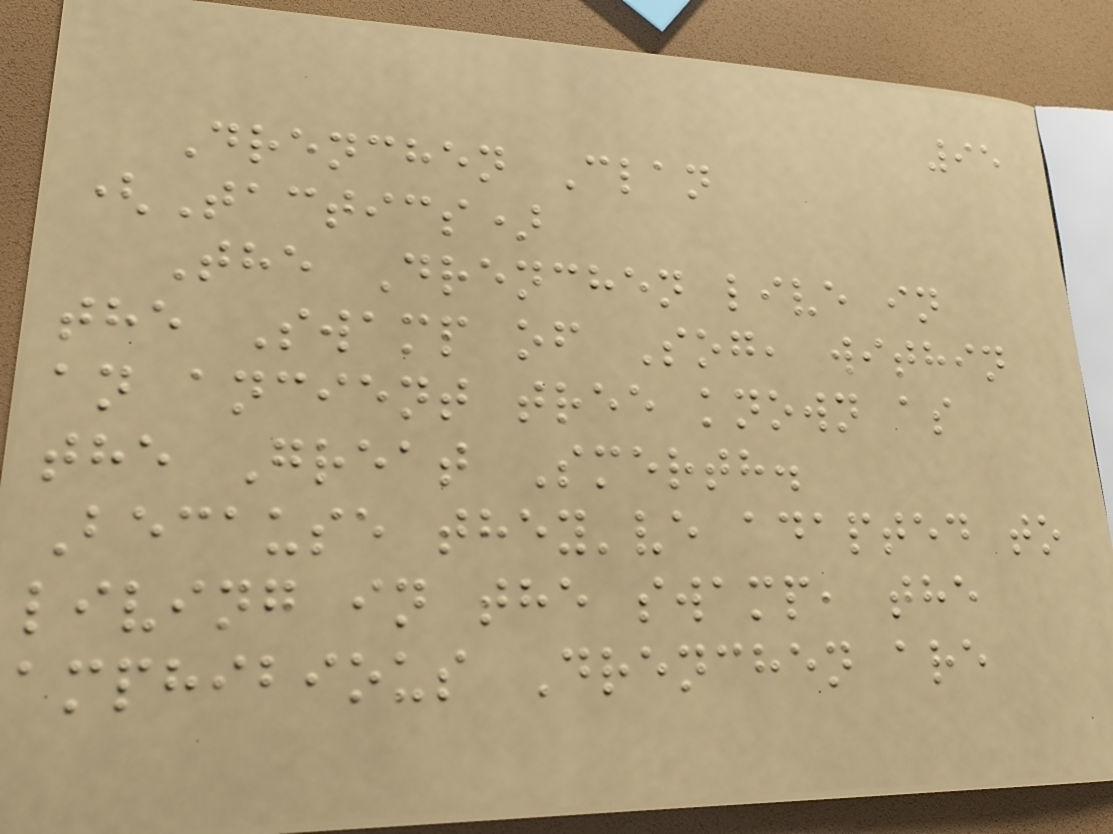95
Drenchen Clan
(Tactics)
The Drenchen live in
the Swamp of Sog, within
an ancient tree known as
the Great Smerth.
Because they've adapted to
living in the swamp, the
amphibious Drenchen are
